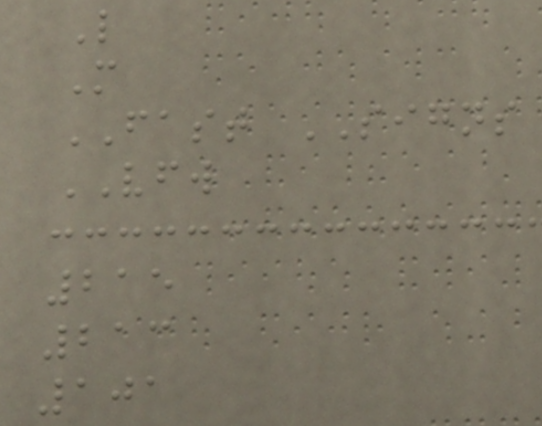L
M
FAST SIGNS
VFW
215
213
101
